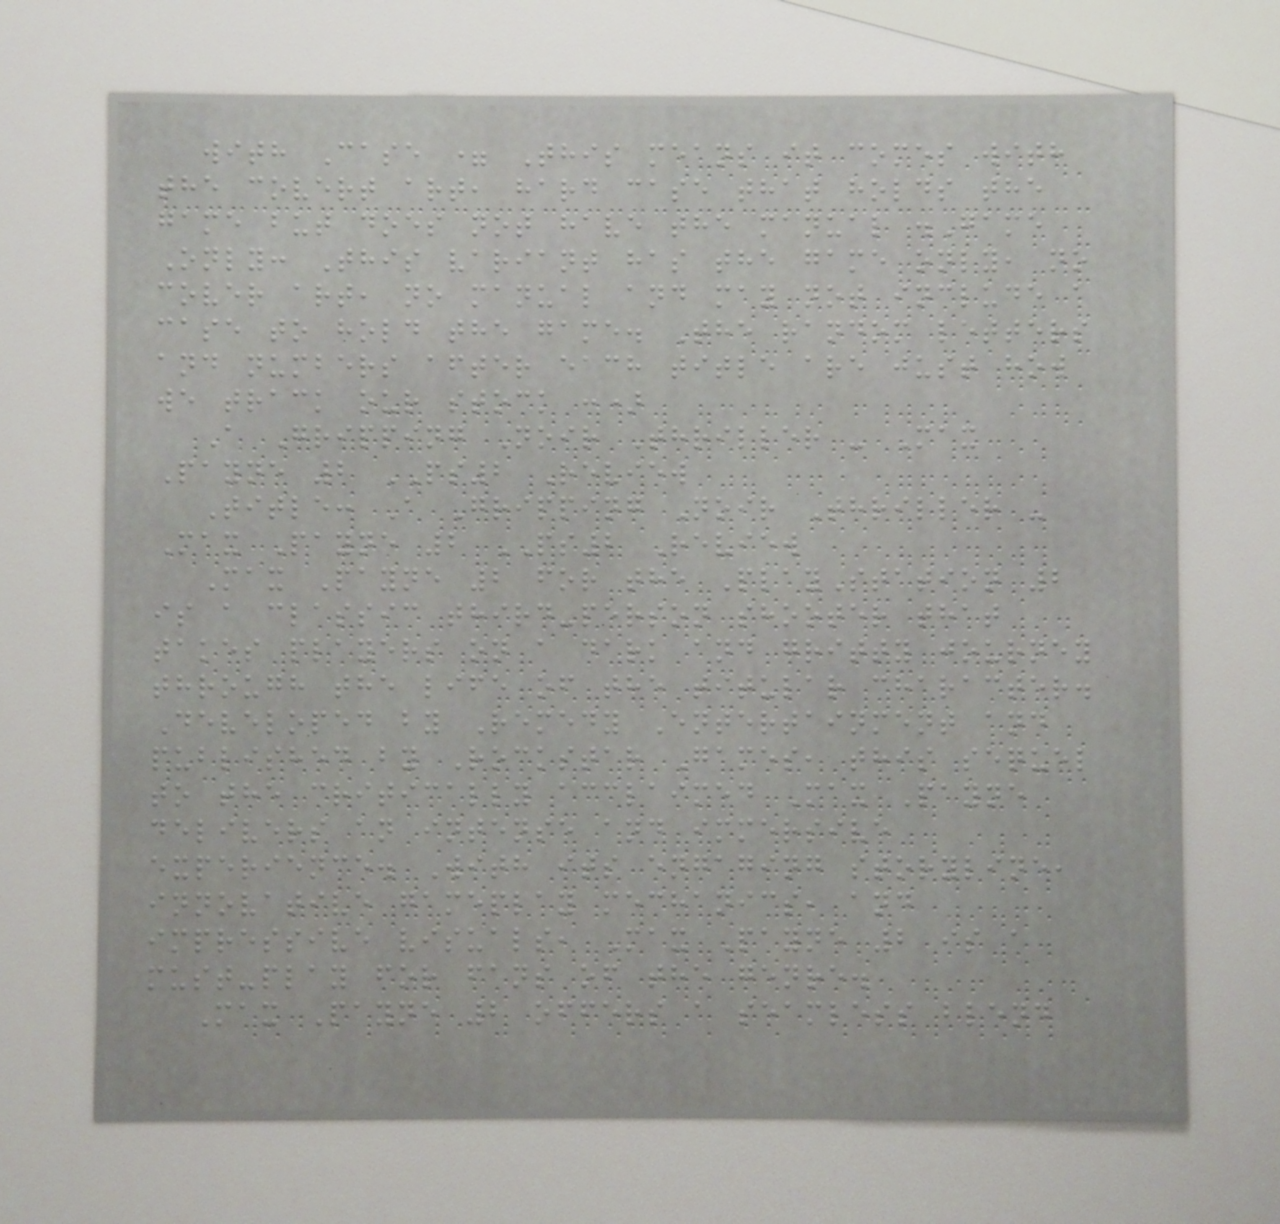with Case = This means it comes with
the covert art, hard case that holds the
game but does not have the manual .Game
Only: This variant has the game only, no
cover art, no manual and may not include a
case to hold the game. The random letters
and numbers after each title are just how
we track our stock :)
A Gripping Noir Thriller - Max
Payne 2 PS2 Review
Title: A Gripping Noir Thriller -
Max Payne 2 PS2 Review
Max Payne 2 for the PlayStation 2
is a classic third-person shooter that
takes players on a dark and gritty journey
through the life of the titular character.
Developed by Remedy Entertainment and
published by Rockstar Games, this sequel
to the critically acclaimed Max Payne
delivers an intense and immersive
experience. With its engaging storyline,
innovative gameplay mechanics, and
impressive visuals, Max Payne 2 is a
must-play for fans of the genre.
Max Payne 2 offers a seamless blend
